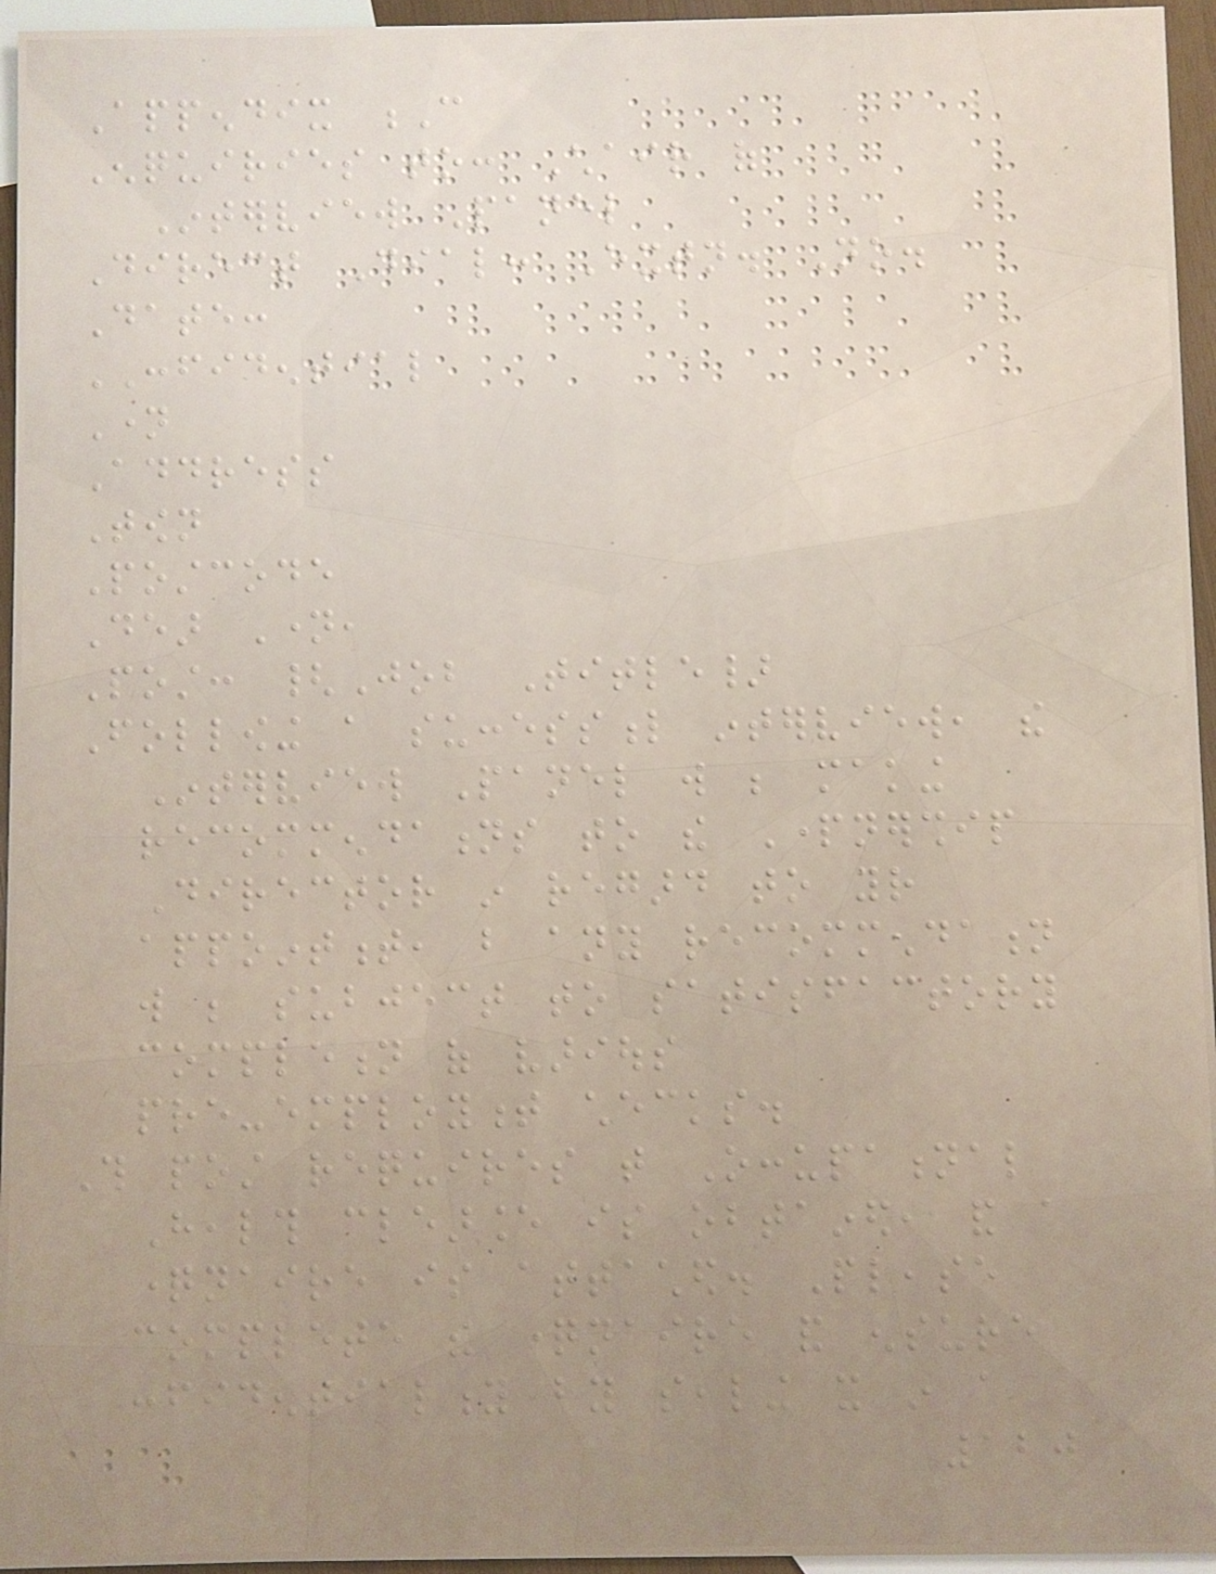Appendix C
Enquiries to: Chair of
Interview Panel
Direct Dial: Extn. No.
Date:
CONFIDENTIAL
Name
Address
Town
Postcode
Dear Name,
Post: {Job Title}
Following a successful interview, the
Interview Panel will be making
recommendations to the Partnership
Director in regard to your
appointment, but any recommendation
will be subject to satisfactory
completion of various
pre-employment checks.
This post requires that Occupational
Health clearance is obtained, and a
questionnaire is attached. Please
complete the questionnaire and ensure
confidentiality by sealing it in a
120
